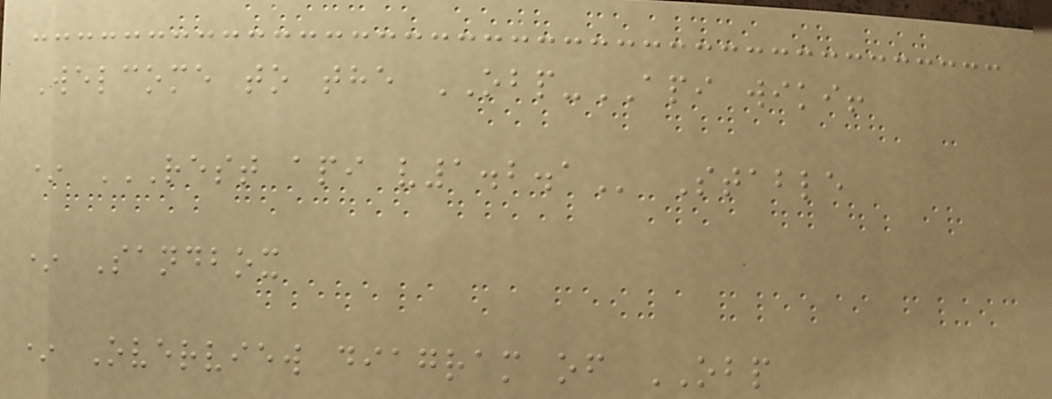Welcome to the OBP-API wiki!
* REST API V1.2.1 Stable
* Sandbox
* Overview diagram of OBP
